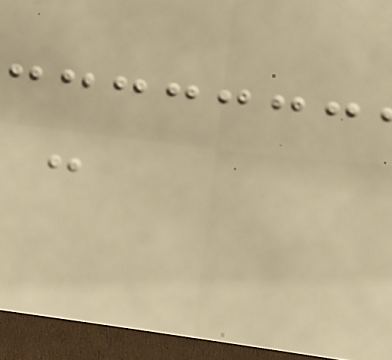-
